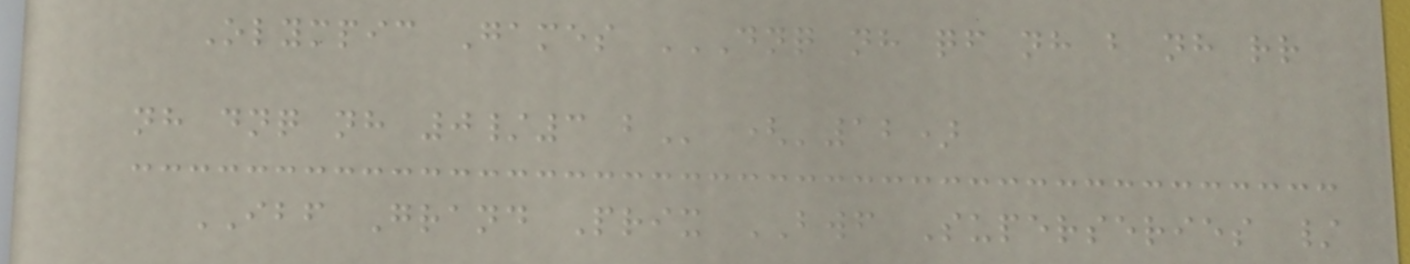Olympic Games DNQ NH QF NH B NH RR
NH DNQ NH 0/3 B ('12)
IBF Grand Prix BWF Superseries /
